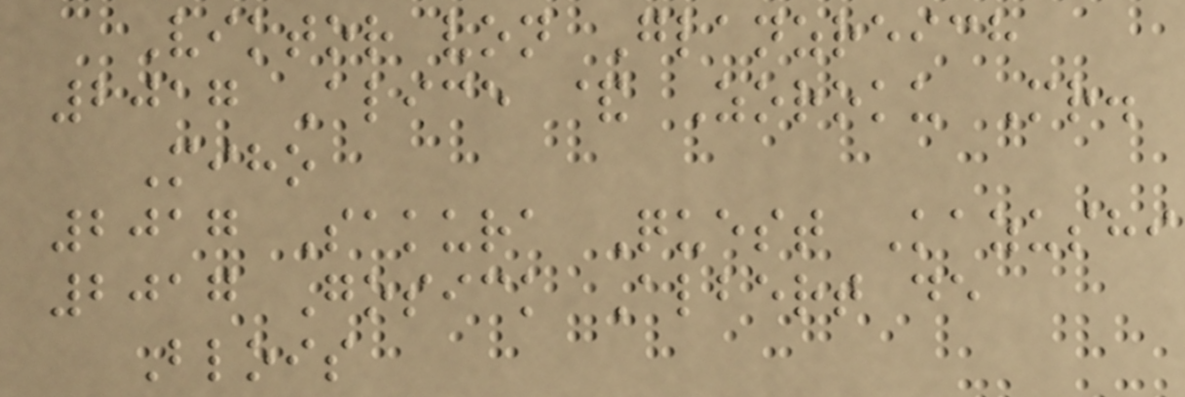Viktor von Glanzreich
2017 Alice & Zoroku Mr.
Miho
2017 Sakura Quest Kazushi
2017 Gosick Albert de
Blois
